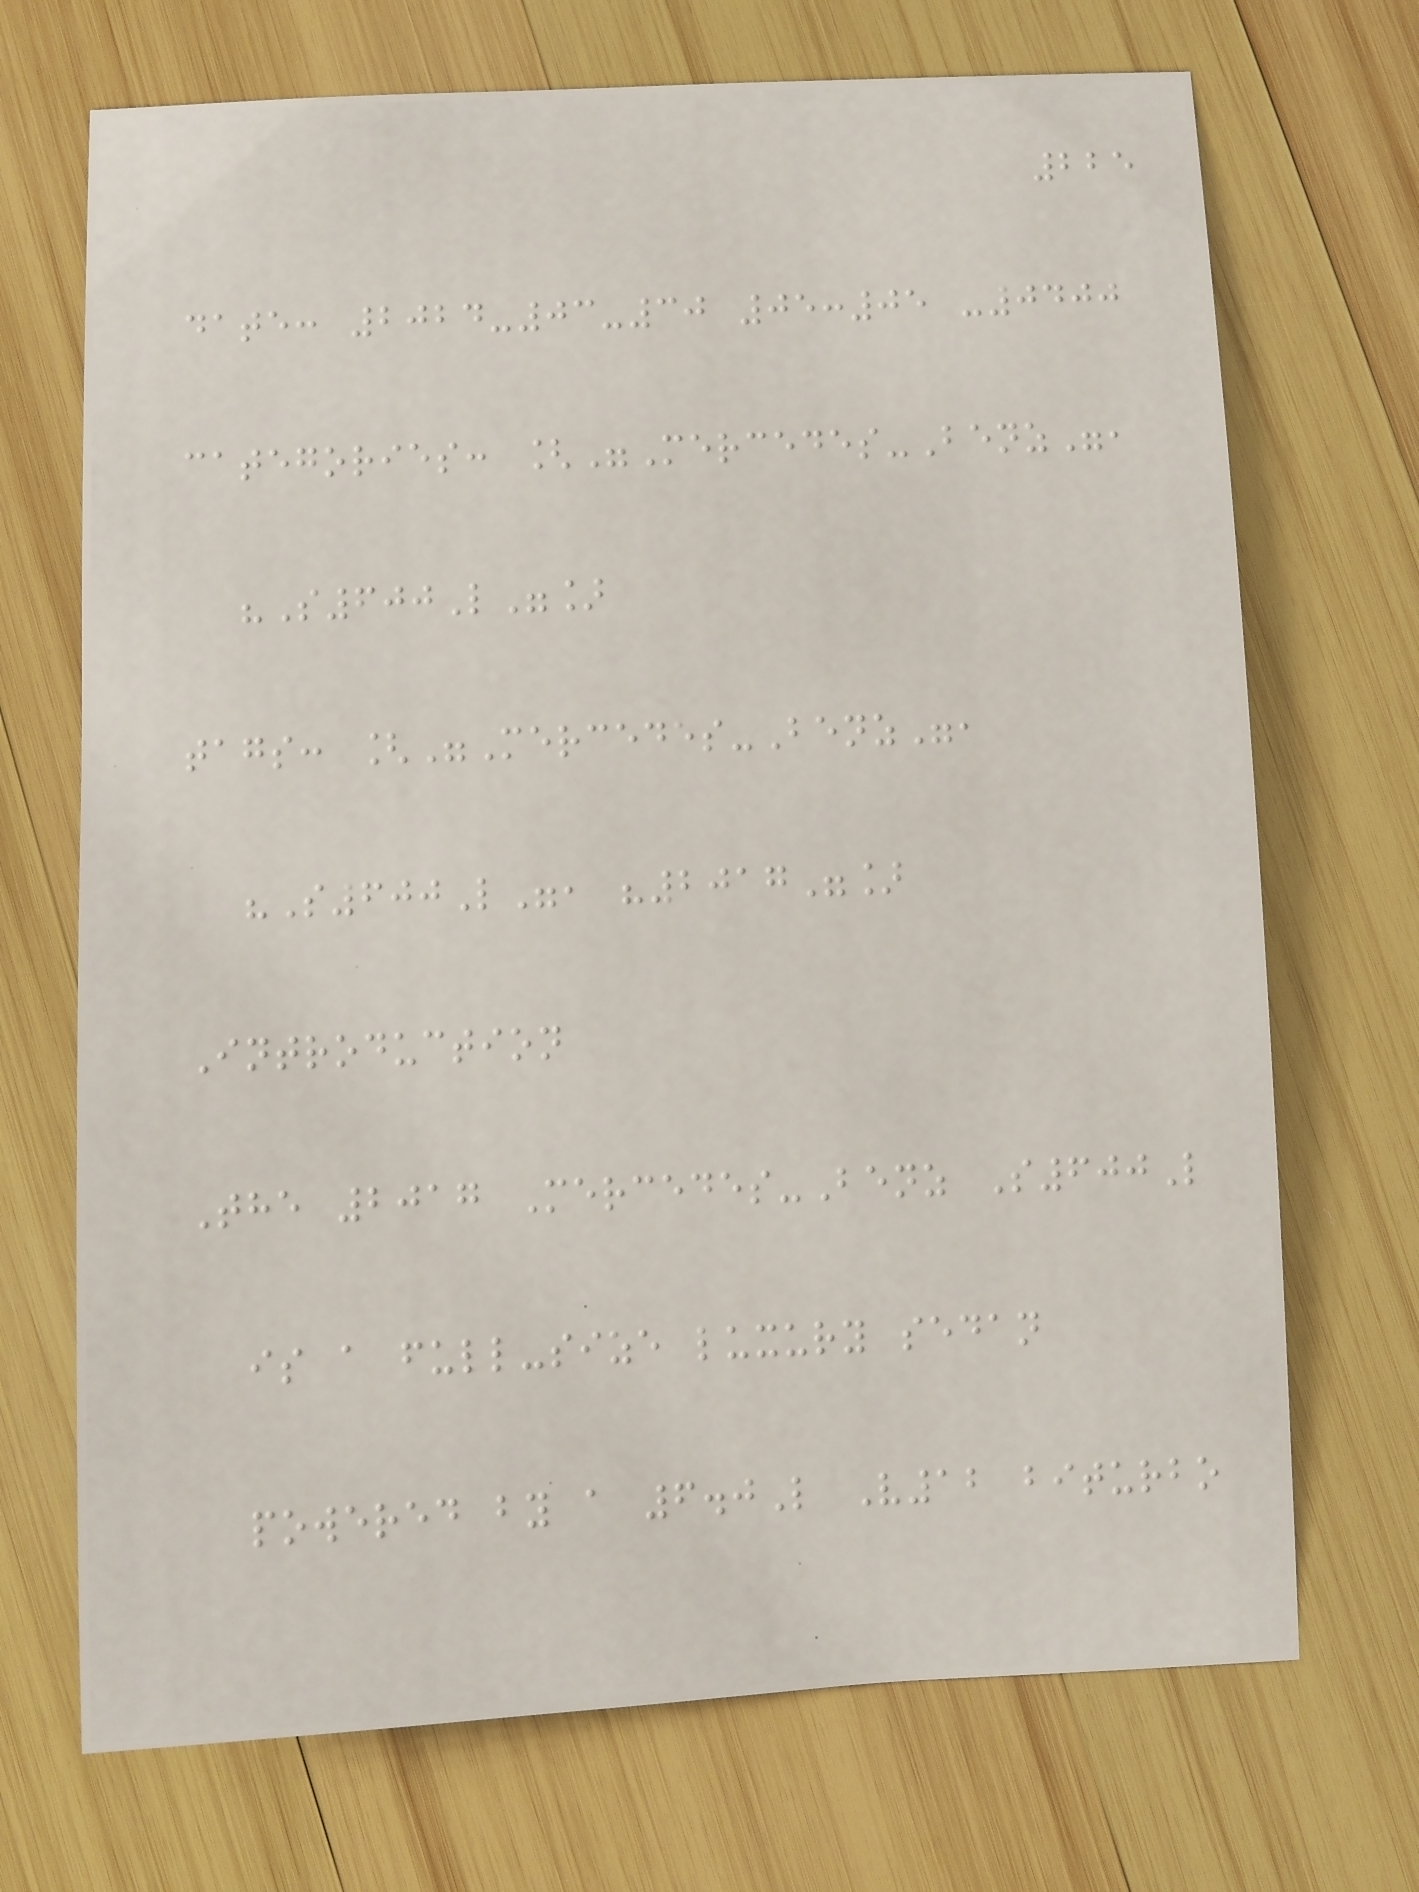225
date: 2024-03-30 05:05 -0400
categories: ["Mercedes-Benz",
"S600L"]
tags: ["Mercedes-Benz",
"S600L", "2017"]
Introduction
The 2017 Mercedes-Benz S600L
is a full-size luxury sedan
powered by a 6.0L V12 biturbo
